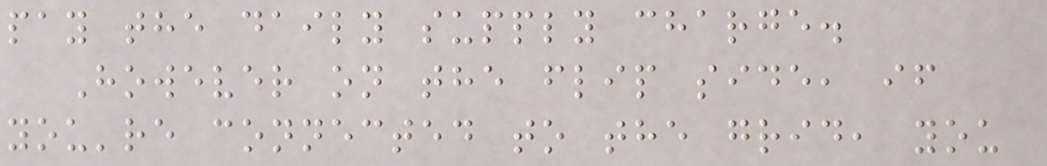pay the daily supply charge.
However on the flip side, if
you're connected to the grid, you
